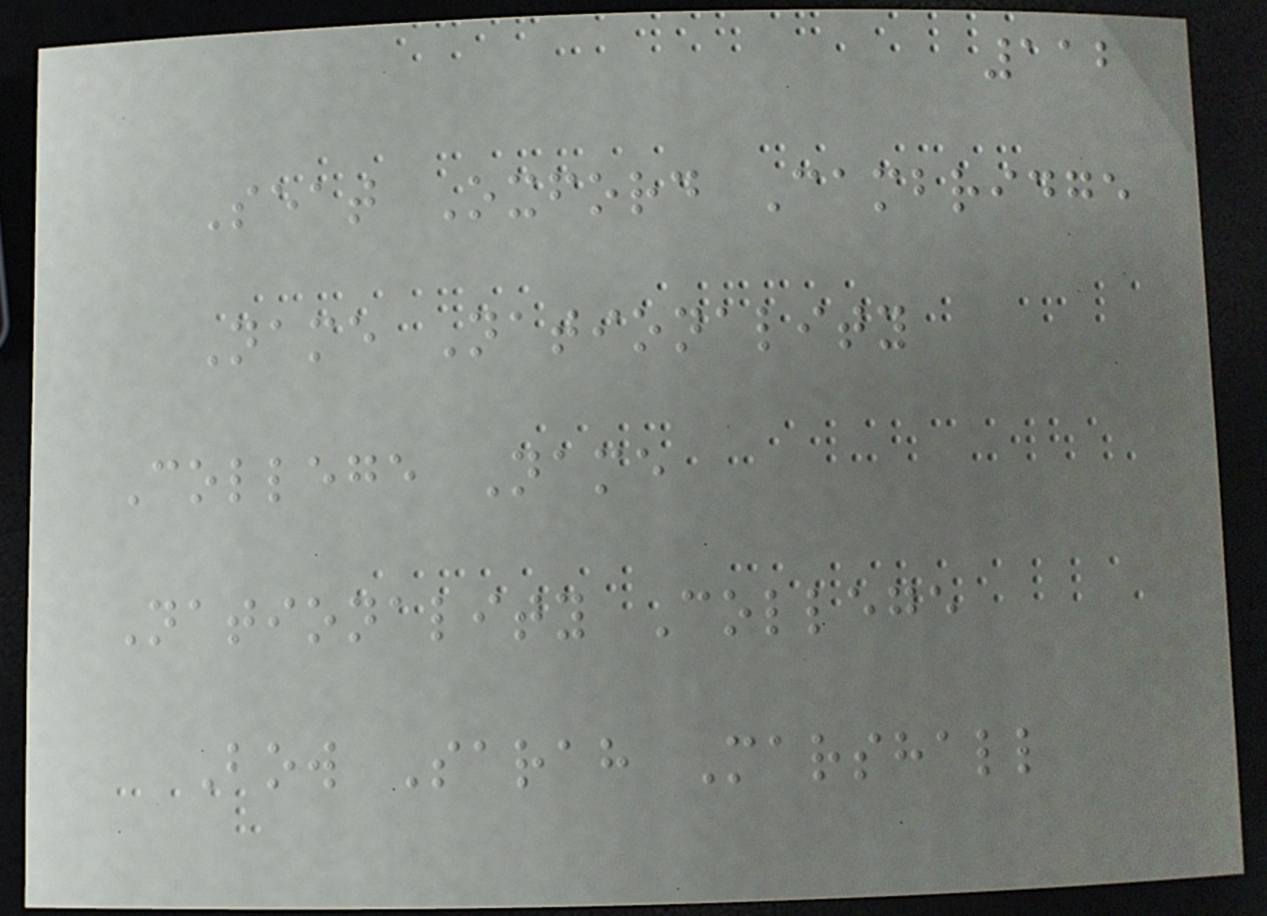112
Seat Oxford Cambridge
Name Nationality
College Name
Nationality College
Bow Sarah Marshall
